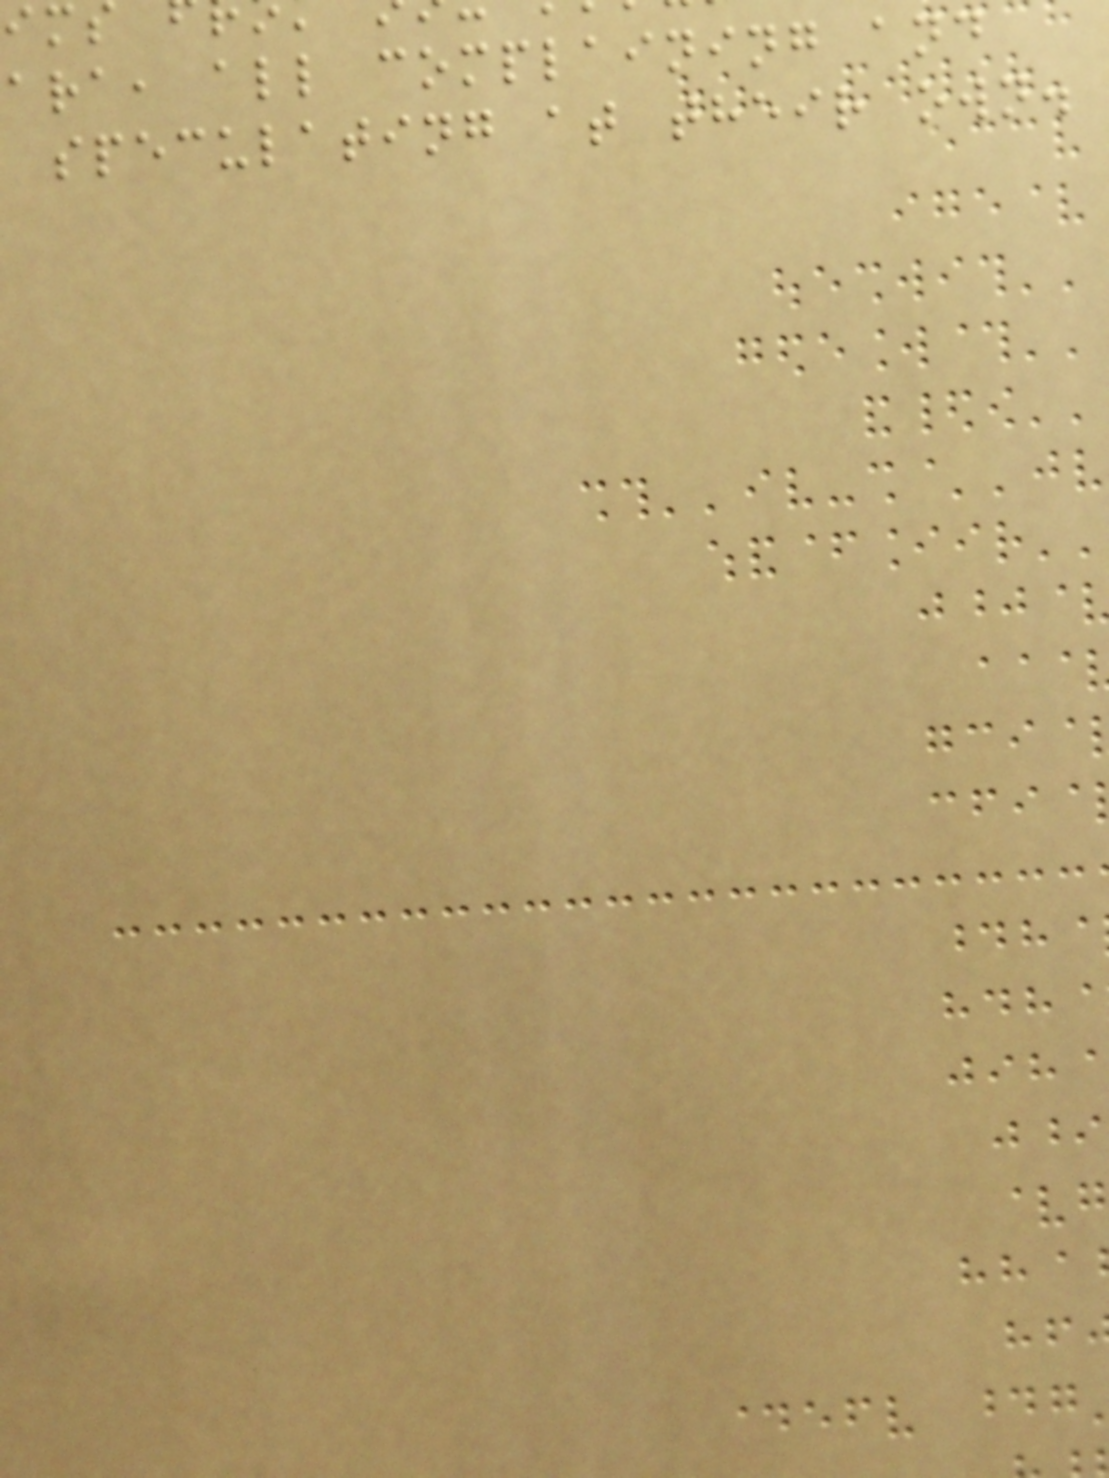ara, all complaining and
speculating at their own.
